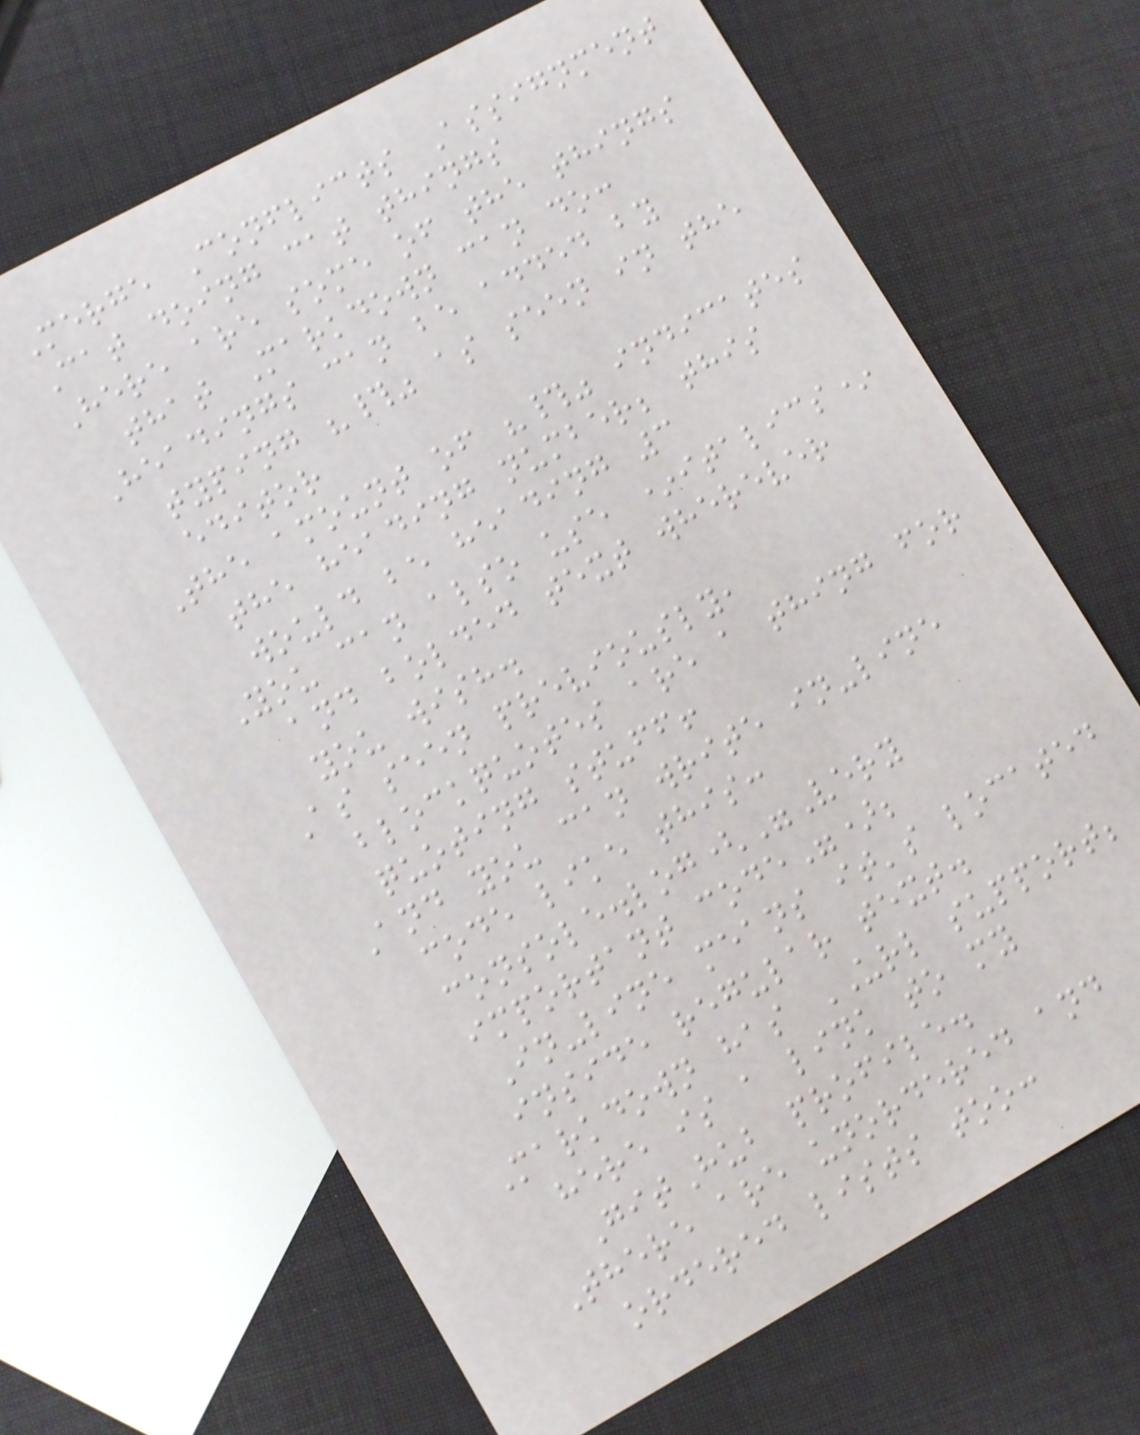Merge Conflicts Assignment
Cat doing cat things
Here are some of the things
that Markdown can do:
Headings can be added by
typing "#" as seen in the
editor
The amount of "#" indicates
the heading number; this
would be heading 3
You can also use *italics*
and bolded text wherever
you wish.
As seen previously,
blockquotes are a thing for
quoting stuff!
And you can write in-line
code like this:
console.log("Very
important code");
In-line means it's located
inside regular text.
Markdown has URL support;
here is a link to my
GitHub profile.
There are unordered and
ordered lists too:
